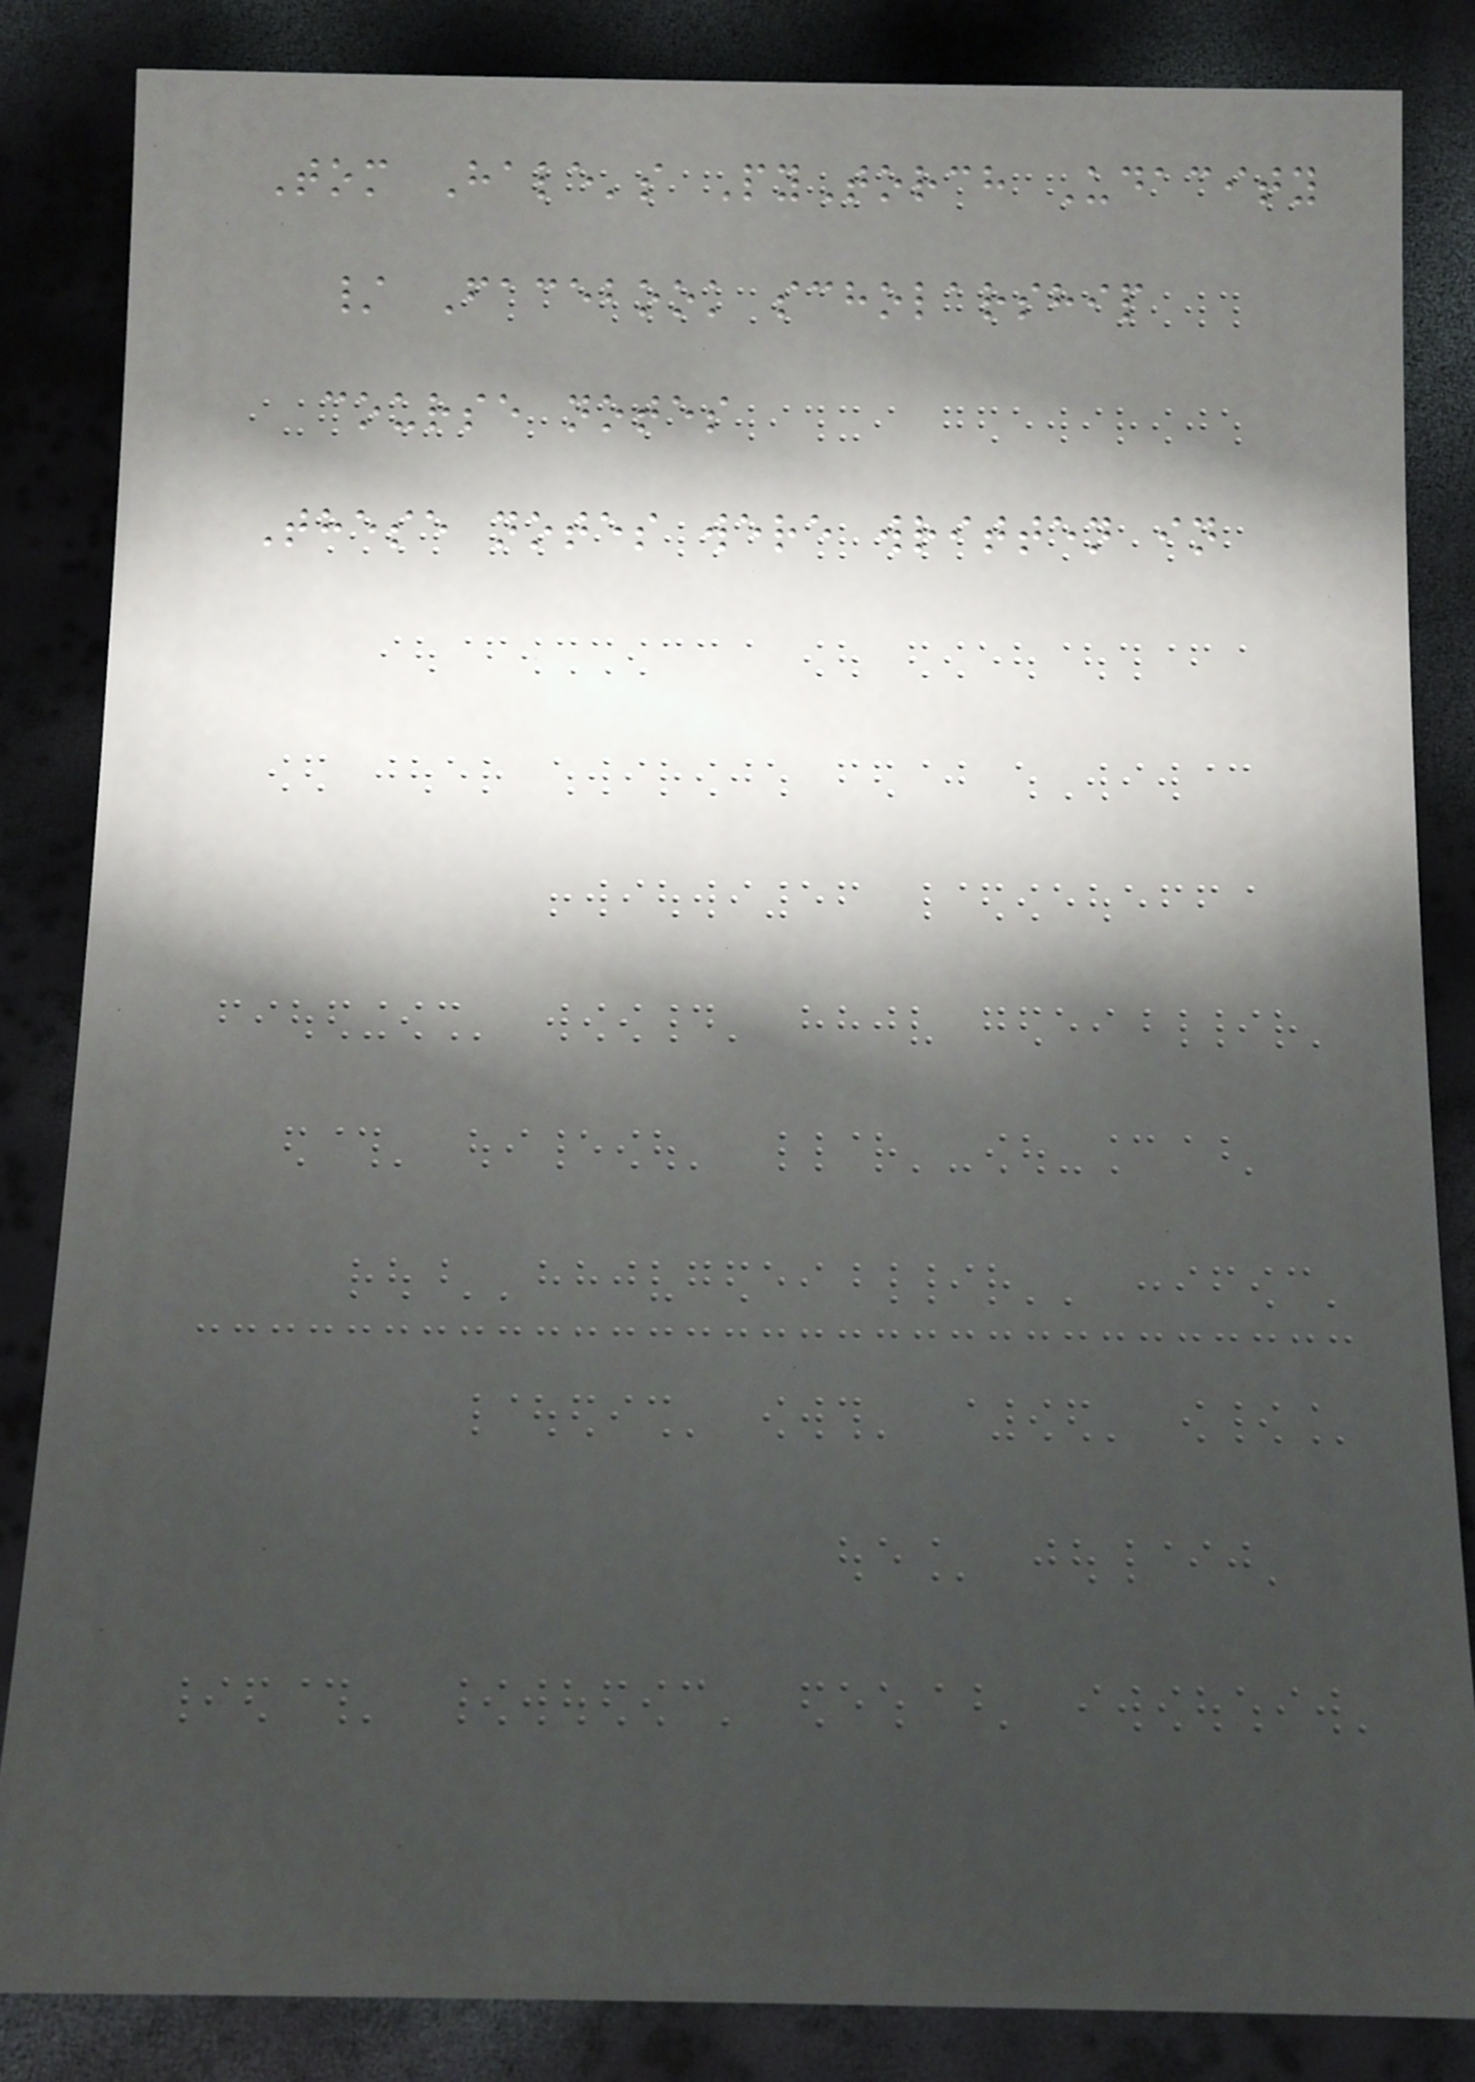Tom Hale's PyTorch Udacity
/ Facebook scholarship
course notes
These notes were written in
